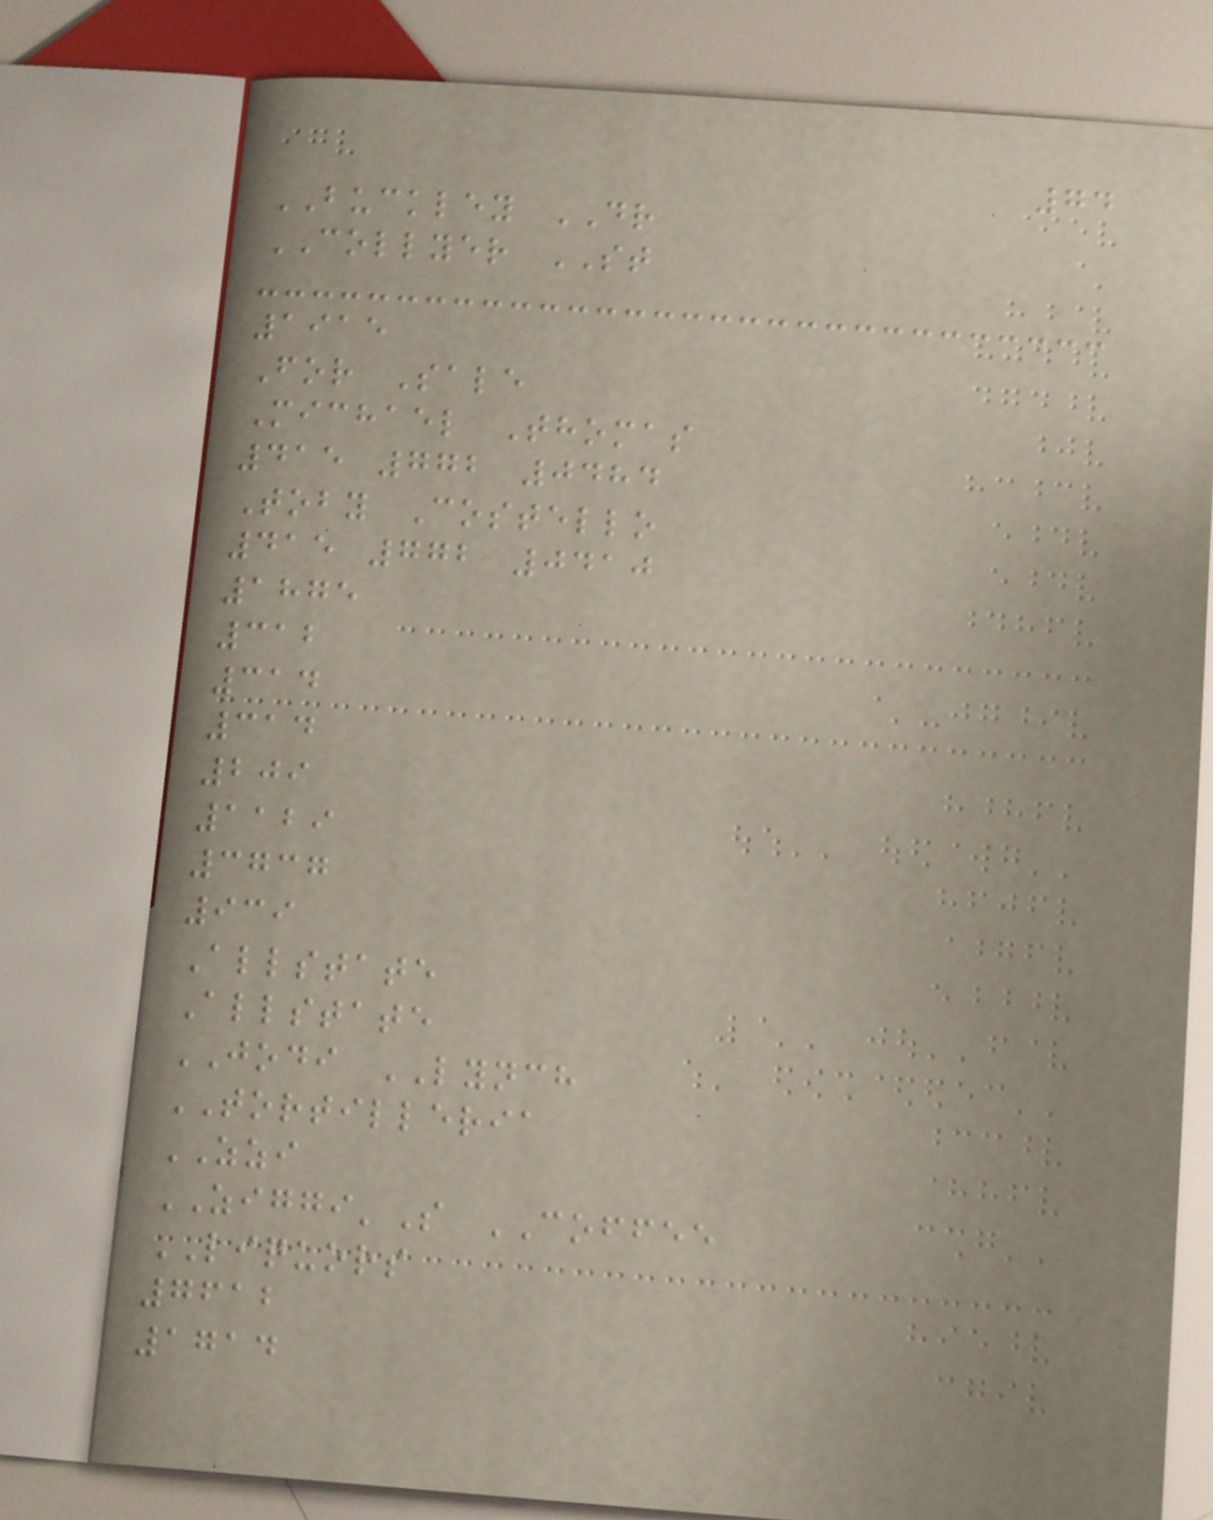74
BUCKLEY DR
COLLYER ST
1915
For Sale
Michael Thomas
415 772 0484
Toby Costello
415 772 0410
1875
312
314
314
209
1129
3737
939
Allstate
Allstate
JODI LYNCH
TORTILLERIA
ZZI
ZIGGI'S COFFEE
LIQUORS
7612
1714
